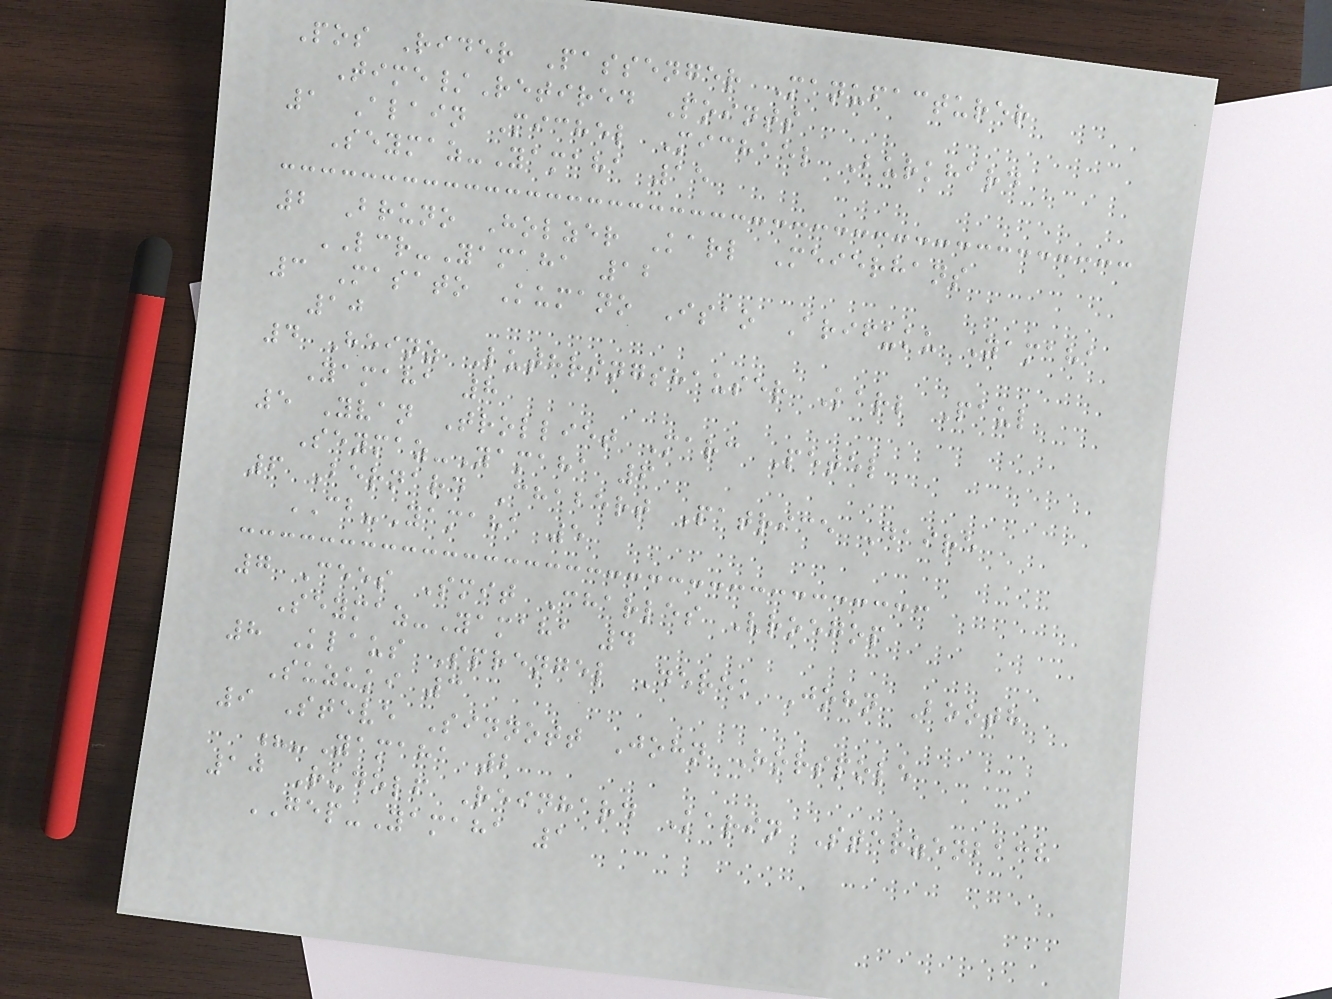Pos Rider Passenger Manufacturer
Time/Retired Points
1 Alain Michel Michael Burkhard
Seymaz-Yamaha 15
2 Bruno Holzer Karl Meierhans
LCR-Yamaha 12
3 Masato Kumano Isao Arifuku Yamaha
10
4 Heinz Luthringshauser Karl Paul
Yamaha 8
5 Yvan Trolliet Marc Petel
Seymaz-Yamaha 6
6 Bernard Chabert Patrice Daire
CB-Yamaha 5
7 Cees Smit Charles Vroegop
Seymaz-Yamaha 4
8 Klaus Sprengel Derek John Booth
Suzuki 3
9 Steve Sinnott John Horspole
?-Yamaha 2
10 Rudolf Reinhard Karin Sterzenbach
GEP-Yamaha 1
